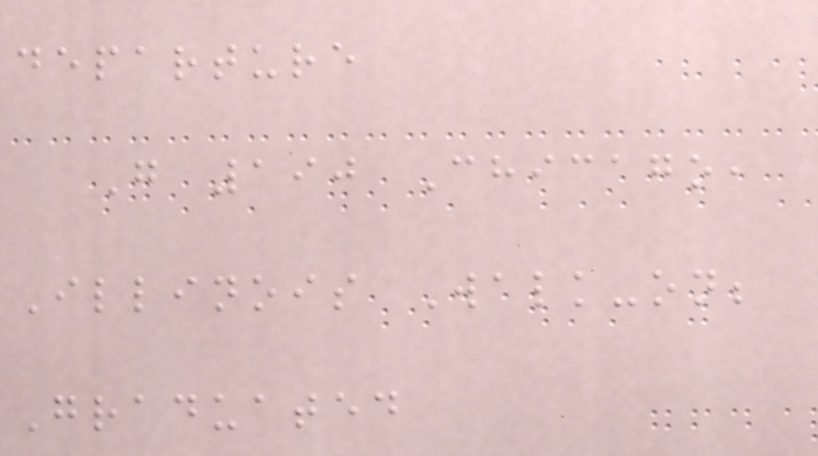departure
G 190 Chicago,
Illinois Walk-on;
Graduated
